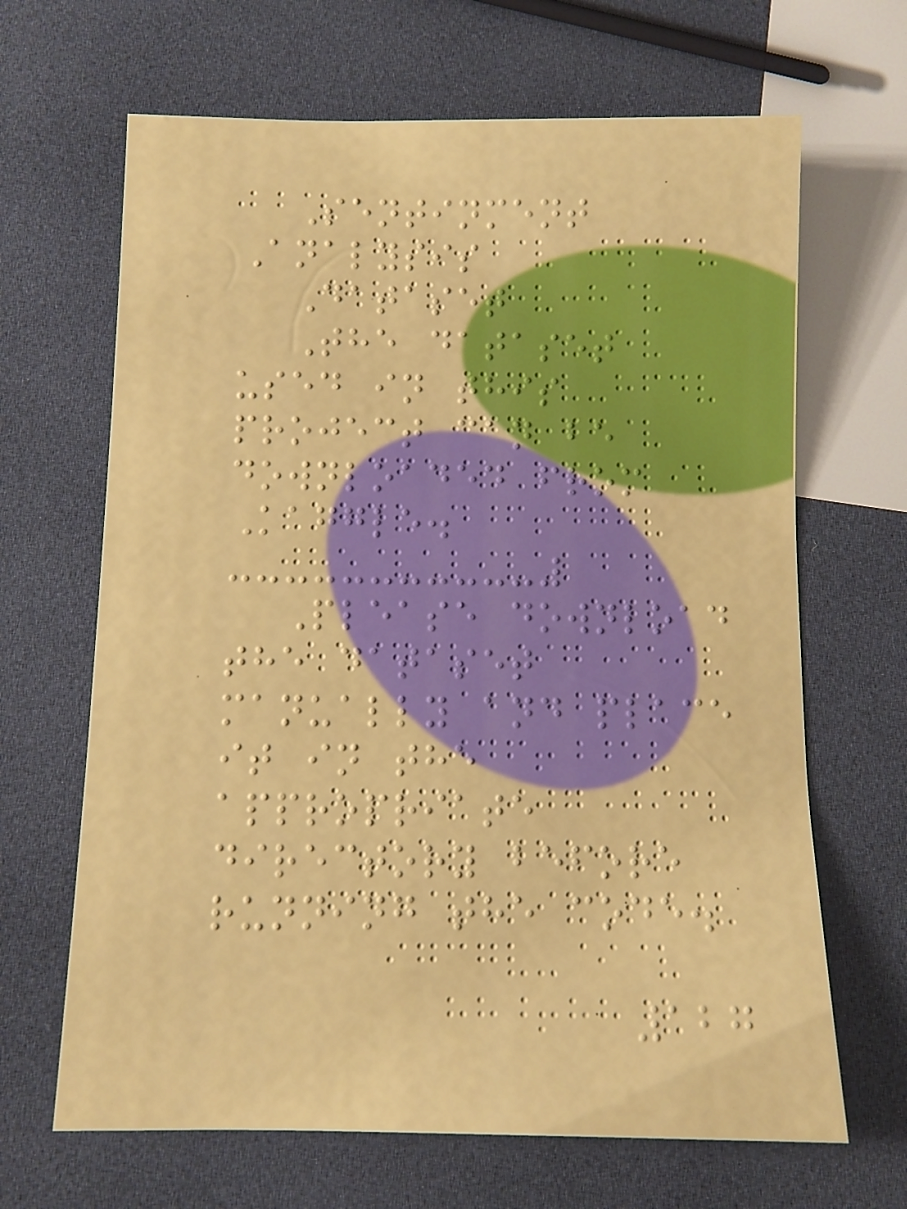Sentinment
Analysis
Dataset
The dataset
used in this
project can be
downloaded from
Kaggle.
Please download
the dataset
manually and place
it in the
appropriate
directory before
running the code.
127
